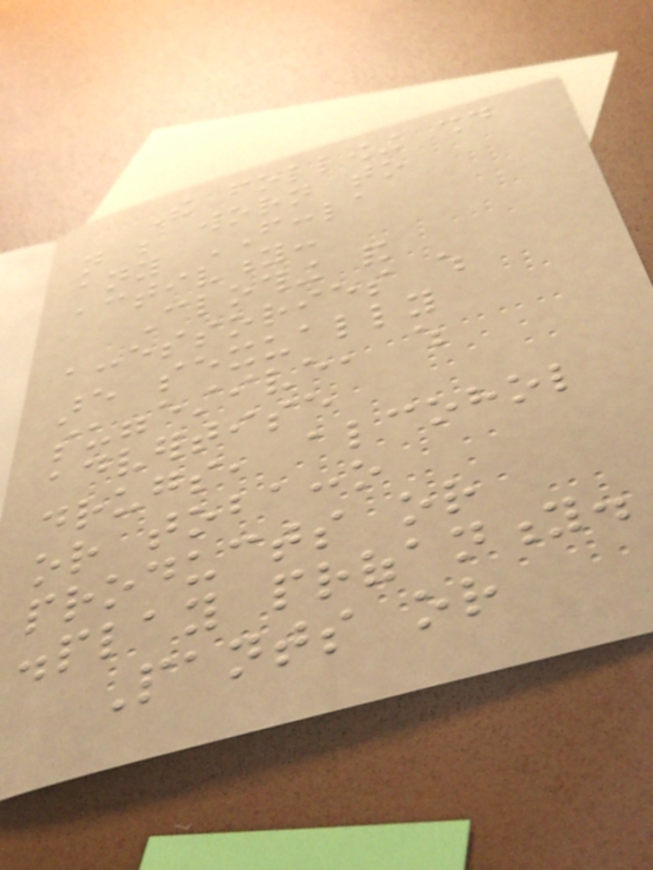The following should
not be worn to
any FCCLA
activity:
Clothing and
accessories which
are sexually
suggestive, which
advertise
drugs, alcohol
or tobacco
products or
display profanity.
Pants or
